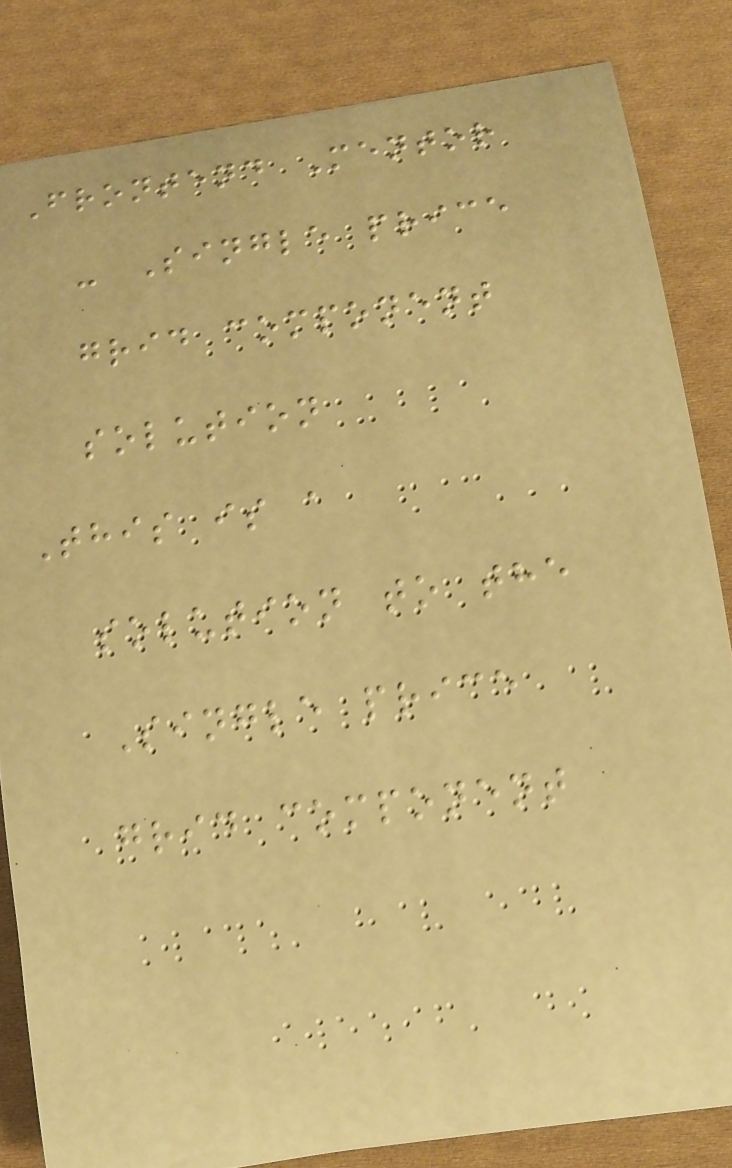Frontend Mentor
- Single price
grid component
solution
This is a
solution to the
Single price
grid component
